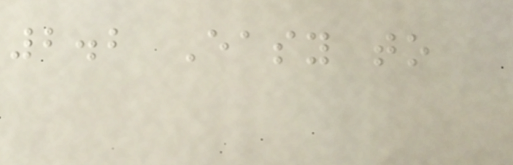2.2 Easy to
